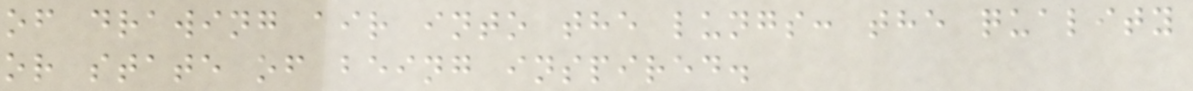of drawing air into the lungs: the quality
or state of being inspired.
